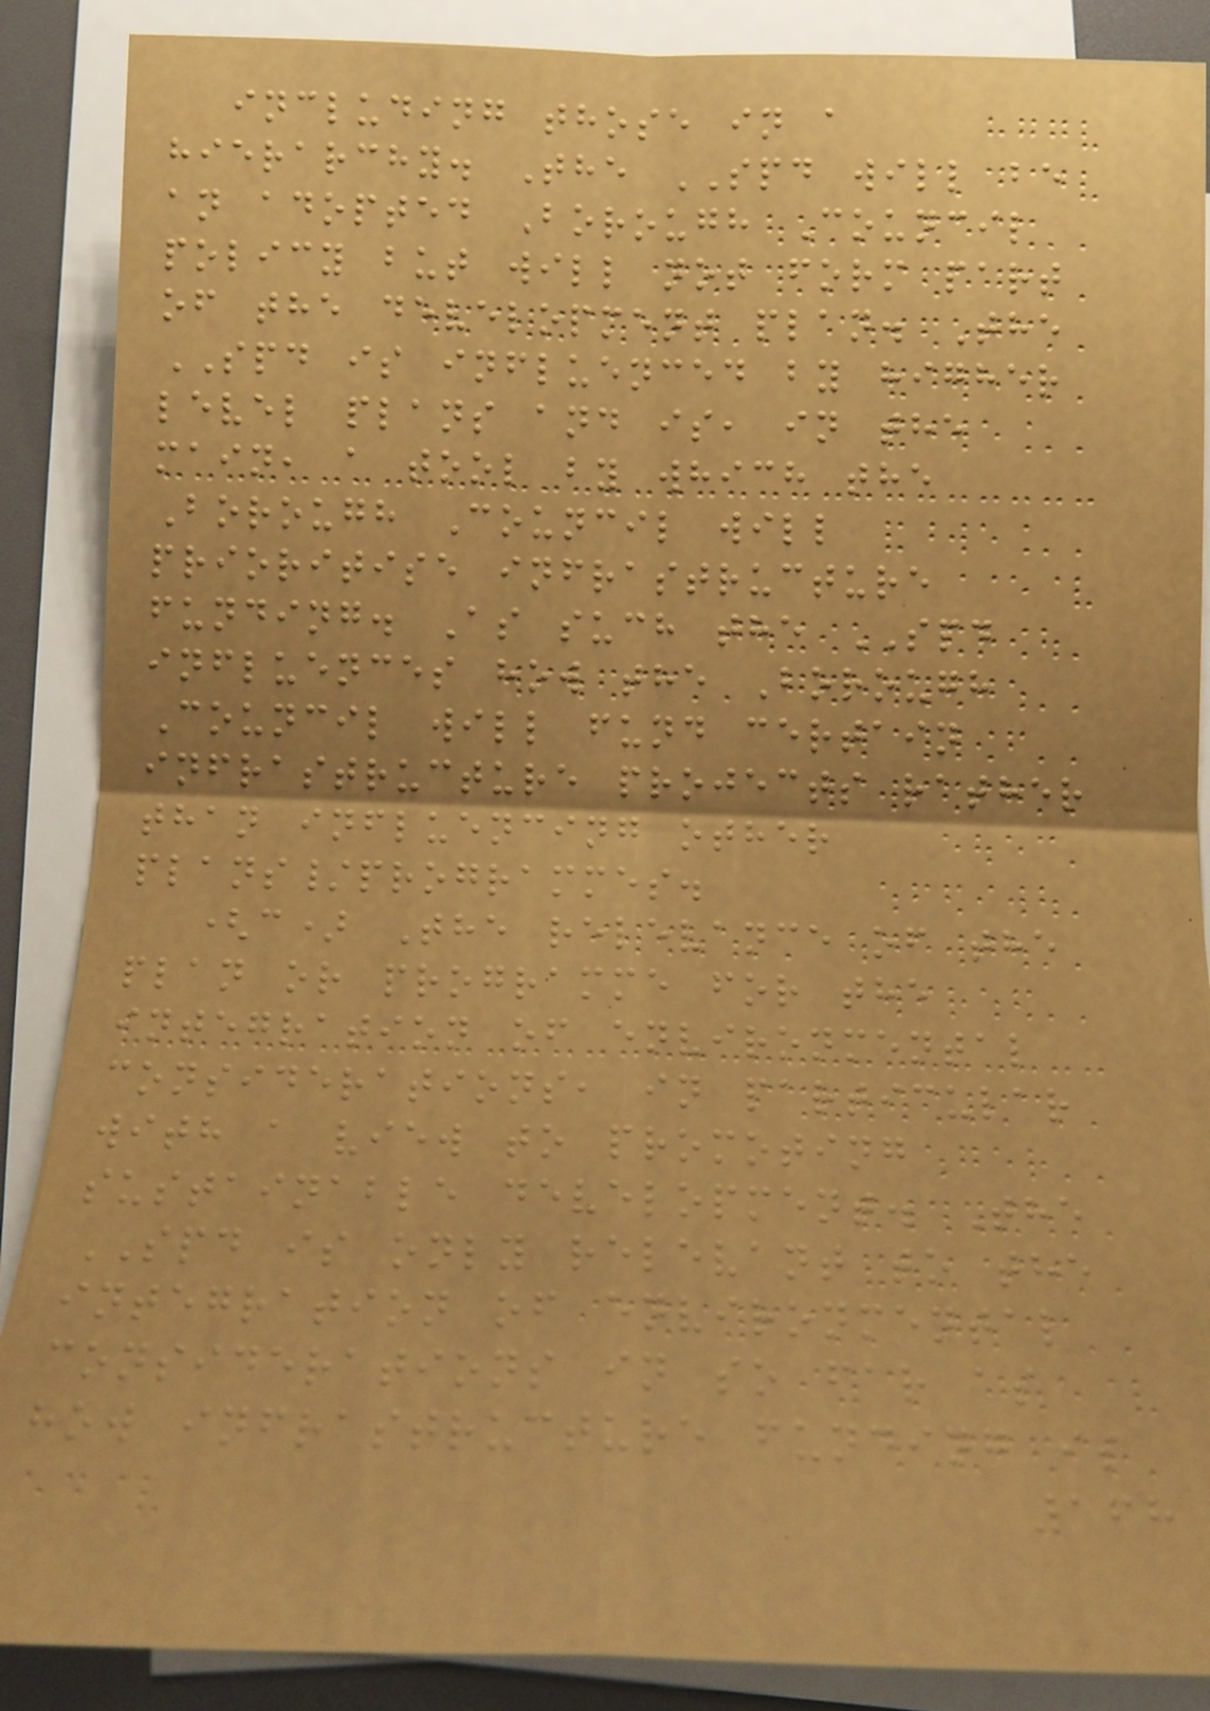including those in a
hierarchy. The SPD will be
an adopted Borough Council
policy but will not form part
of the development plan. The
SPD is influenced by higher
level plans and is, in the
main, a tool by which the
Borough Council will
prioritise infrastructure
funding. As such the SPD
influences how the Borough
Council will fund certain
infrastructure projects rather
than influencing other
plans/programmes.
(c) The relevance of the
plan or programme for the
integration of environmental
considerations, in particular
with a view to promoting
sustainable development. The
SPD is only relevant to the
integration of environmental
considerations in so far as
how infrastructure funding is
168
